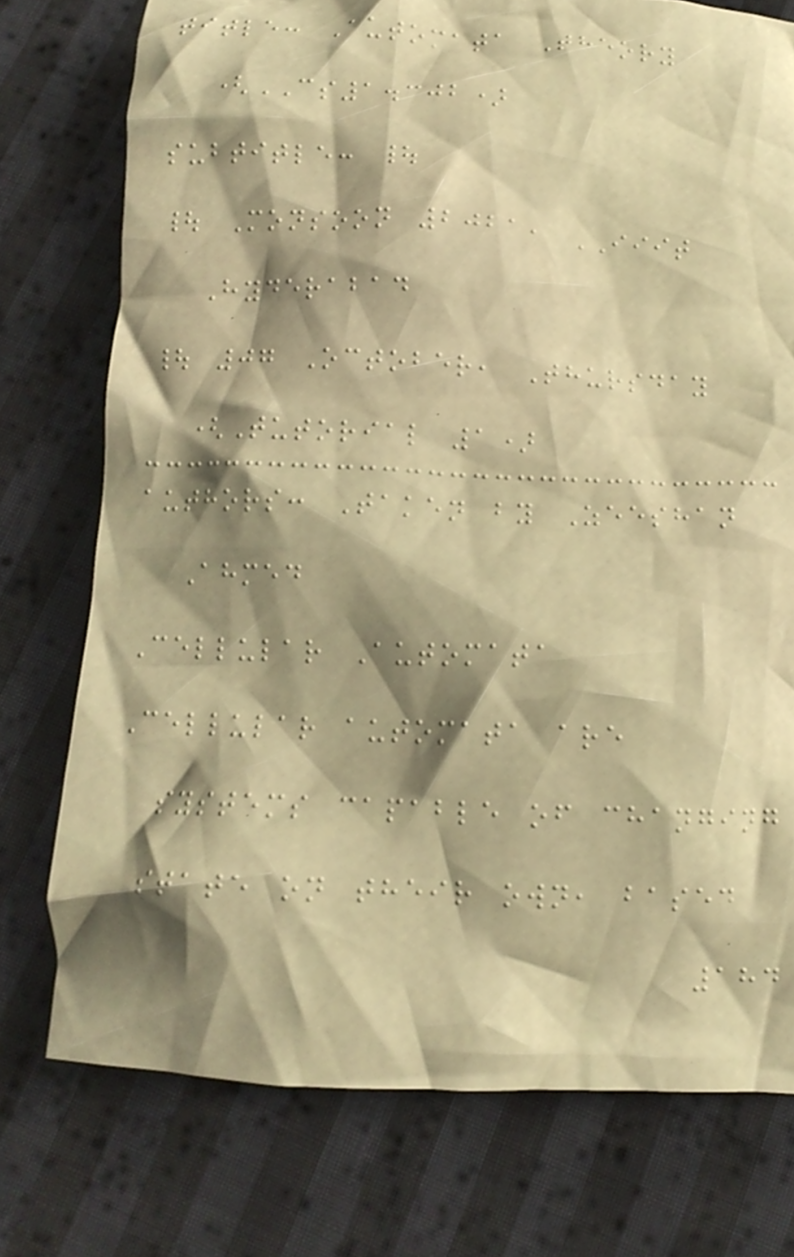title: Automata Theory
(CS1.302)
subtitle: |
| Monsoon 2021, IIIT
Hyderabad
| 07 October, Thursday
(Tutorial 1)
authors: Taken by Zeeshan
Ahmed
Cellular Automata
Cellular automata are
systems capable of changing
state on their own, based
184
